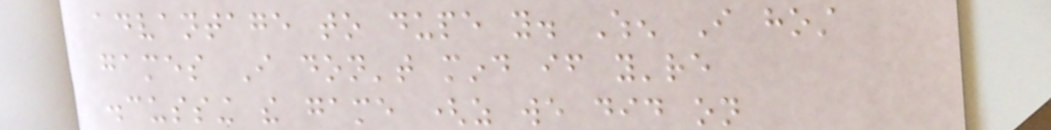advantage to dupe you. When I host
games I don't mind if you're
discussing the game (as we did on
